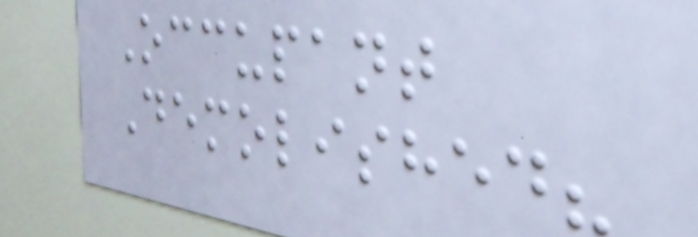Occupant
Demolished?
